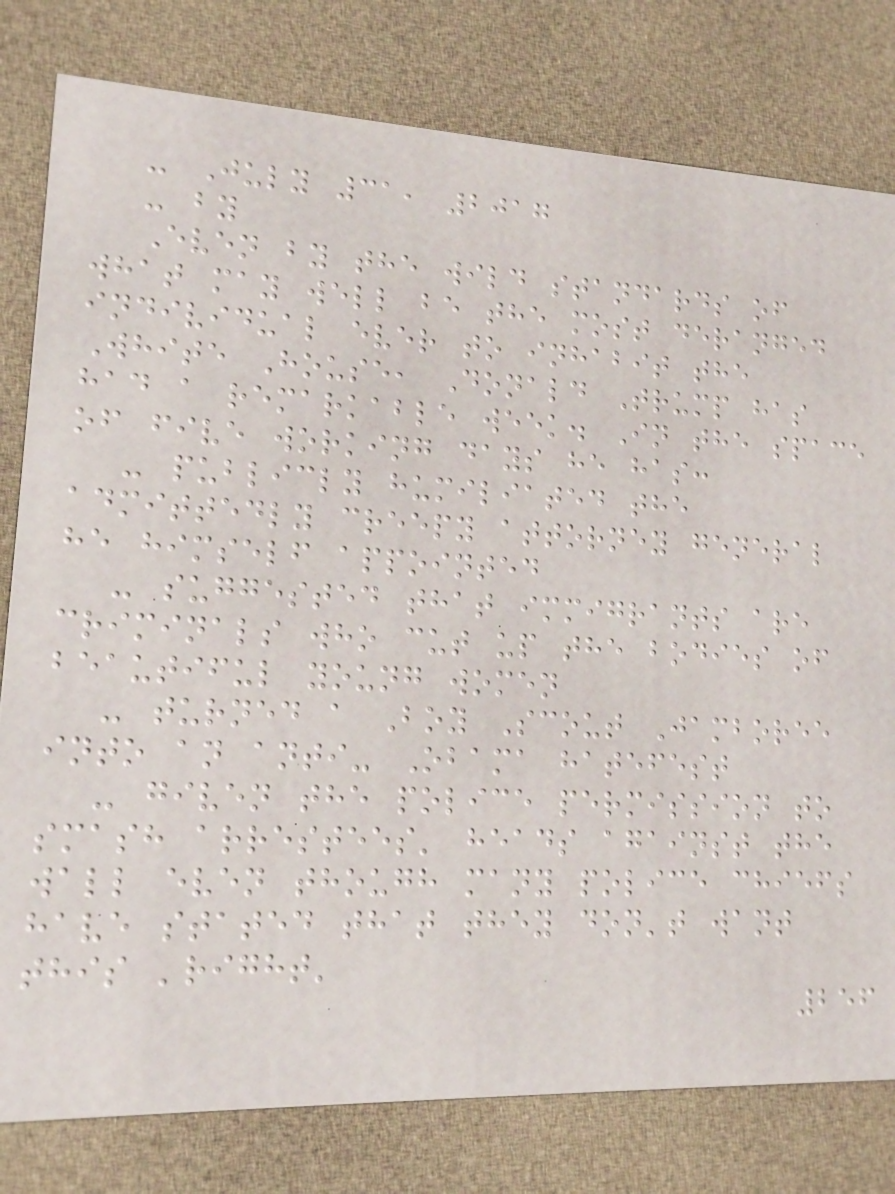- July 31, 2017
- by
Even by the wild standards of
what may well be the most deranged
individual ever to inhabit the
White House, Donald Trump has
had a remarkable week. In the space
of five working days he has:
- publicly humiliated the
admittedly creepy attorney general
he himself appointed
- suggested that immigrants are
criminals who cut up the bodies of
beautiful young women
- turned a Boy Scout Jamboree
into an anti- Obama hatefest
- given the police permission to
smash arrestees' heads against the
wall even though many police chiefs
have stated that they don't want
this 'right'
256
